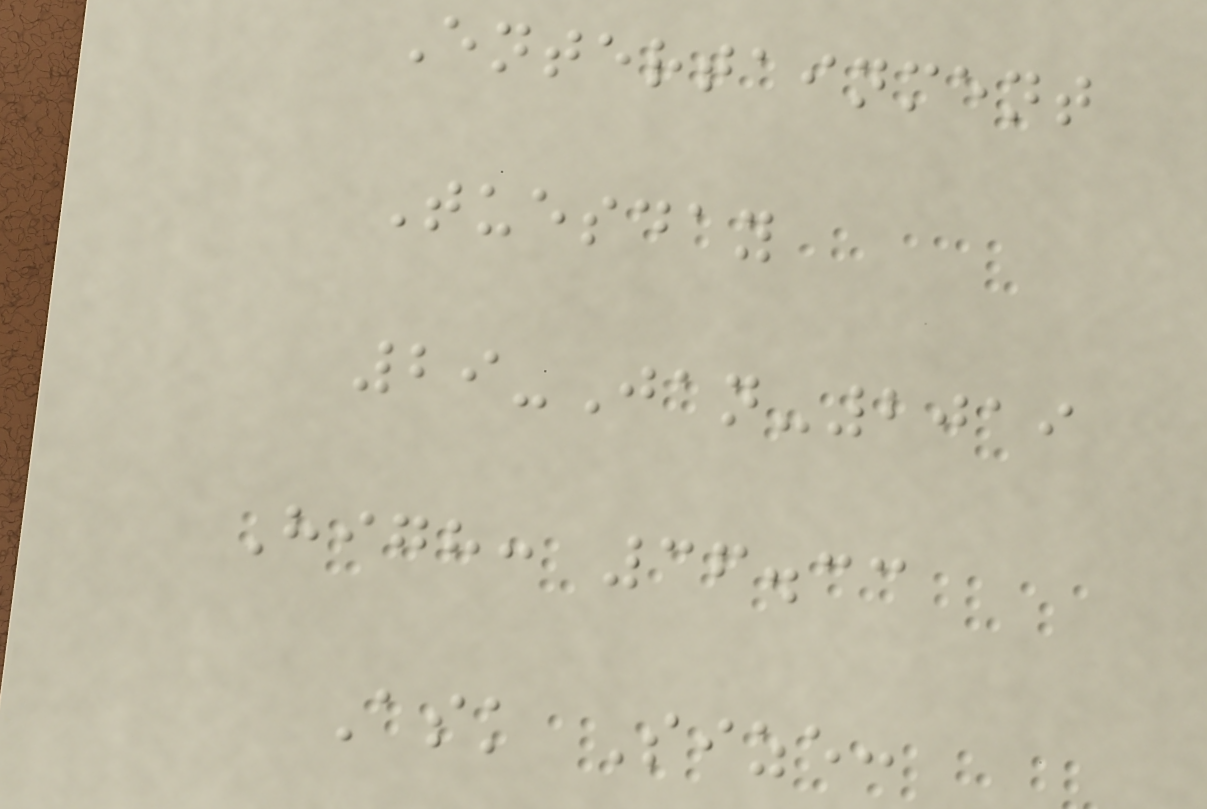Entertainment
Tuesday
29-Jan-2019
High: 36.33
Ask Size:
